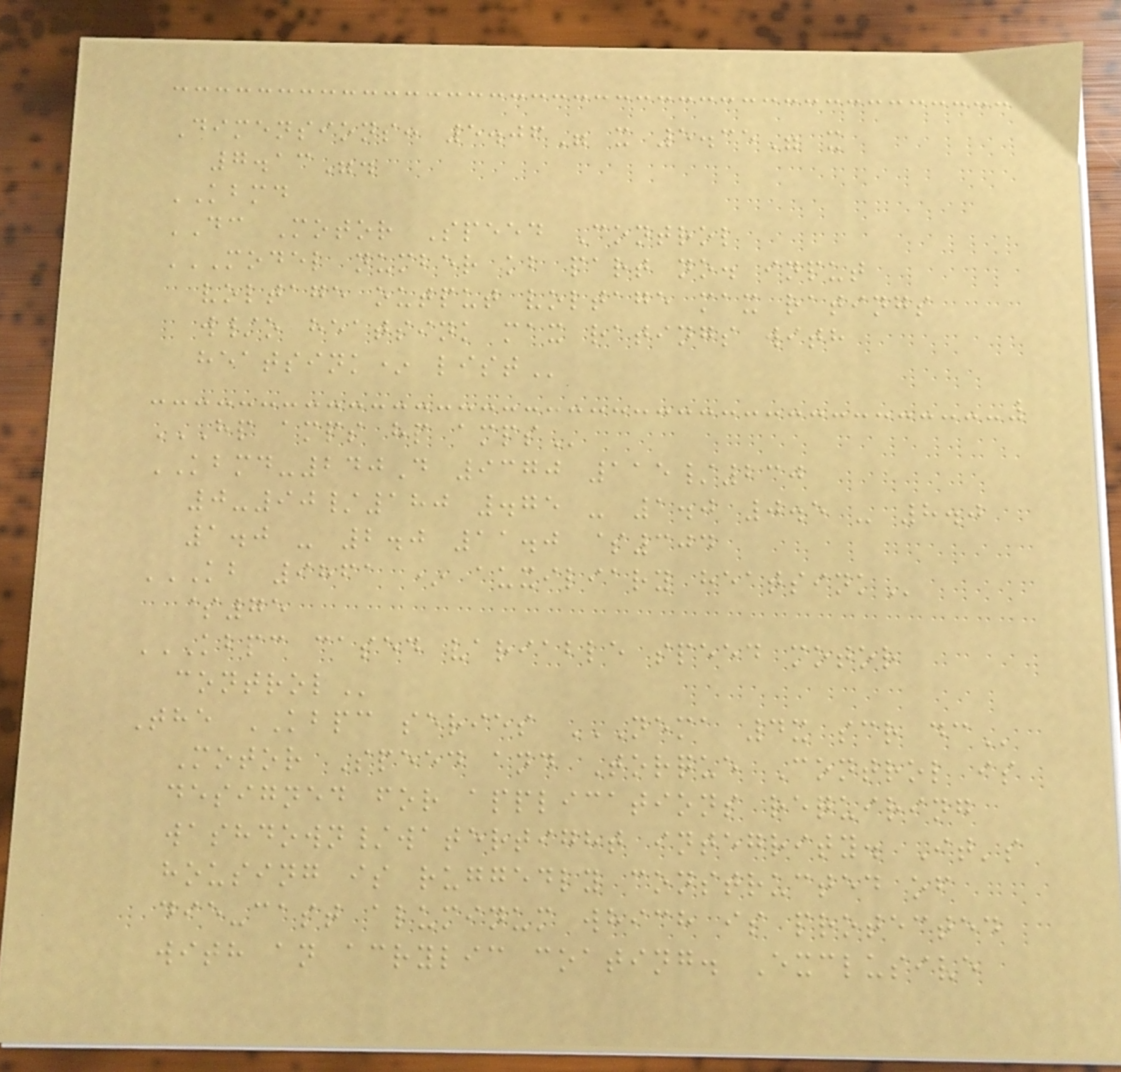Dimensions: 5.06" x 5.35" x
7.13".
KBMD
DC Motor Speed Control
MODEL NUMBER KB PART NO. INPUT
VOLTAGE OUTPUT VOLTAGE MAX RATINGS
W/O HEATSINK MAX RATINGS WITH
HEATSINK* LIST
HP AMPS HP AMPS
KBMD-240D 9370 115/230
0-90/180 .75 - 1.0 0.5 - 8.0
1.0 - 2.0 11.0 $304
KB 9861 * AUXILIARY HEATSINK
$75
KBPC CASED VARIABLE SPEED MOTOR
CONTROL
The KBPC series NEMA 4X SCR DC
Motor Speed and Torque Control is
designed for applications requiring
washdown/watertight integrity. It's
housing is ruggedly constructed of
die-cast aluminum which is protected
with an acrylic coating. Exclusive
